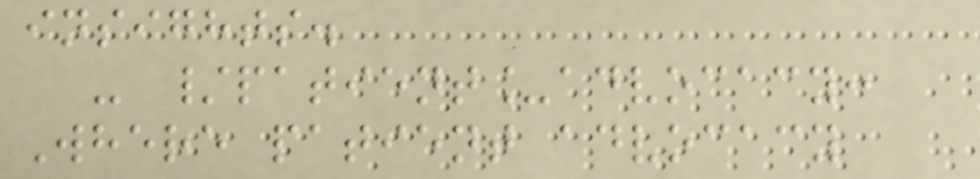insights.
- /patient_advocacy:
Where patient advocacy
